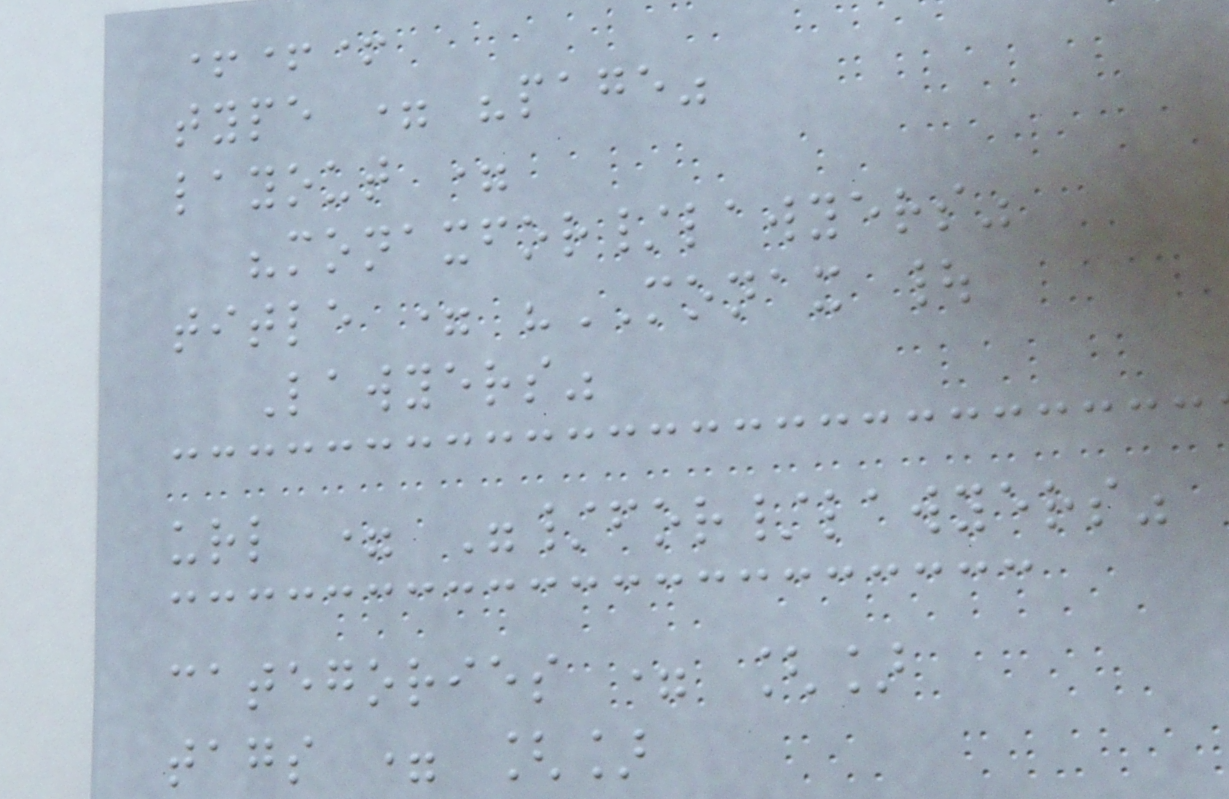+++
type = "page"
layout =
"monaxfor/lawyers"
title = "MONAX |
Lawyers"
url = "/for/lawyers"
categories = []
tags = []
